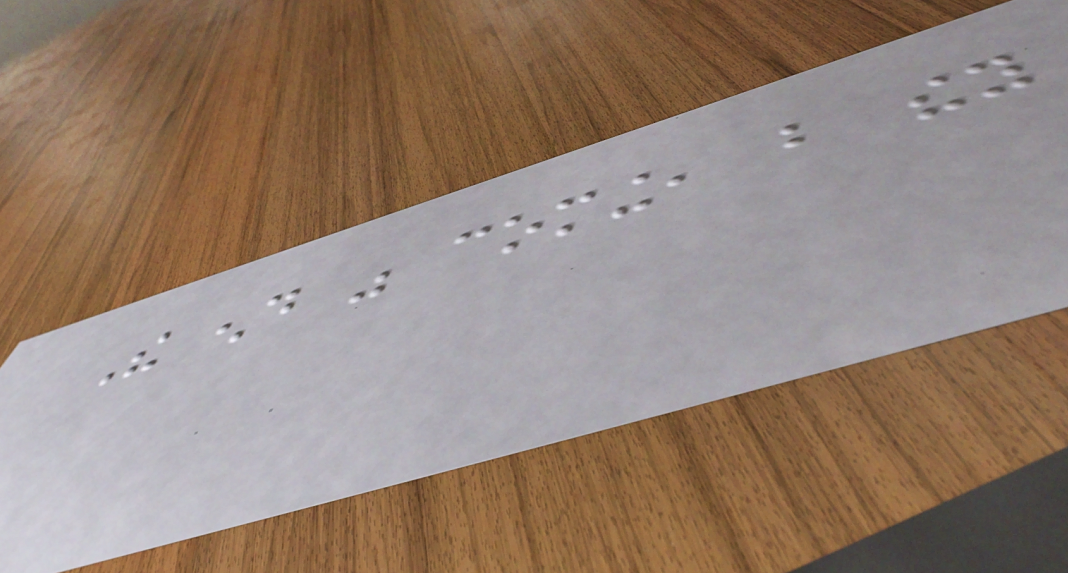The end was coming, but they
